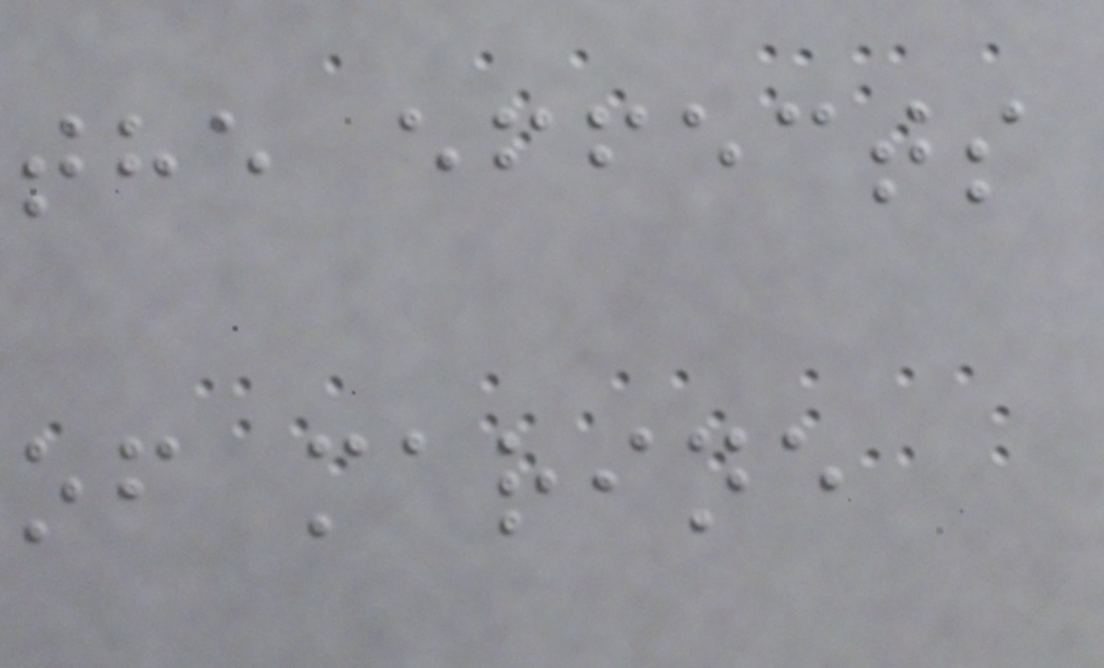the effects
of marine
